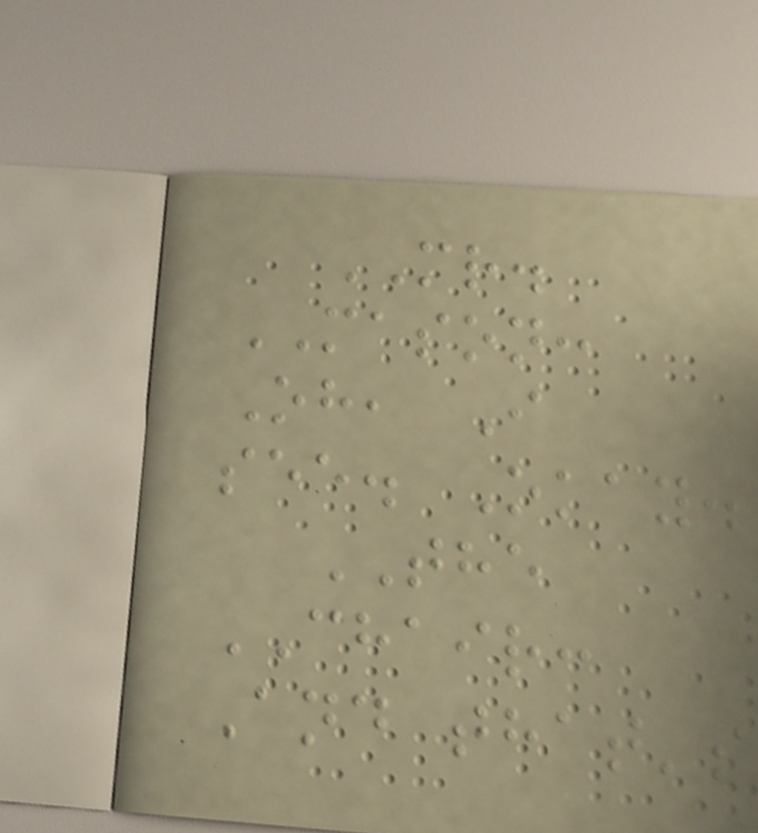MR.
MASON:
Oh, I
see. Okay.
THE
CHAIR:
And that's
